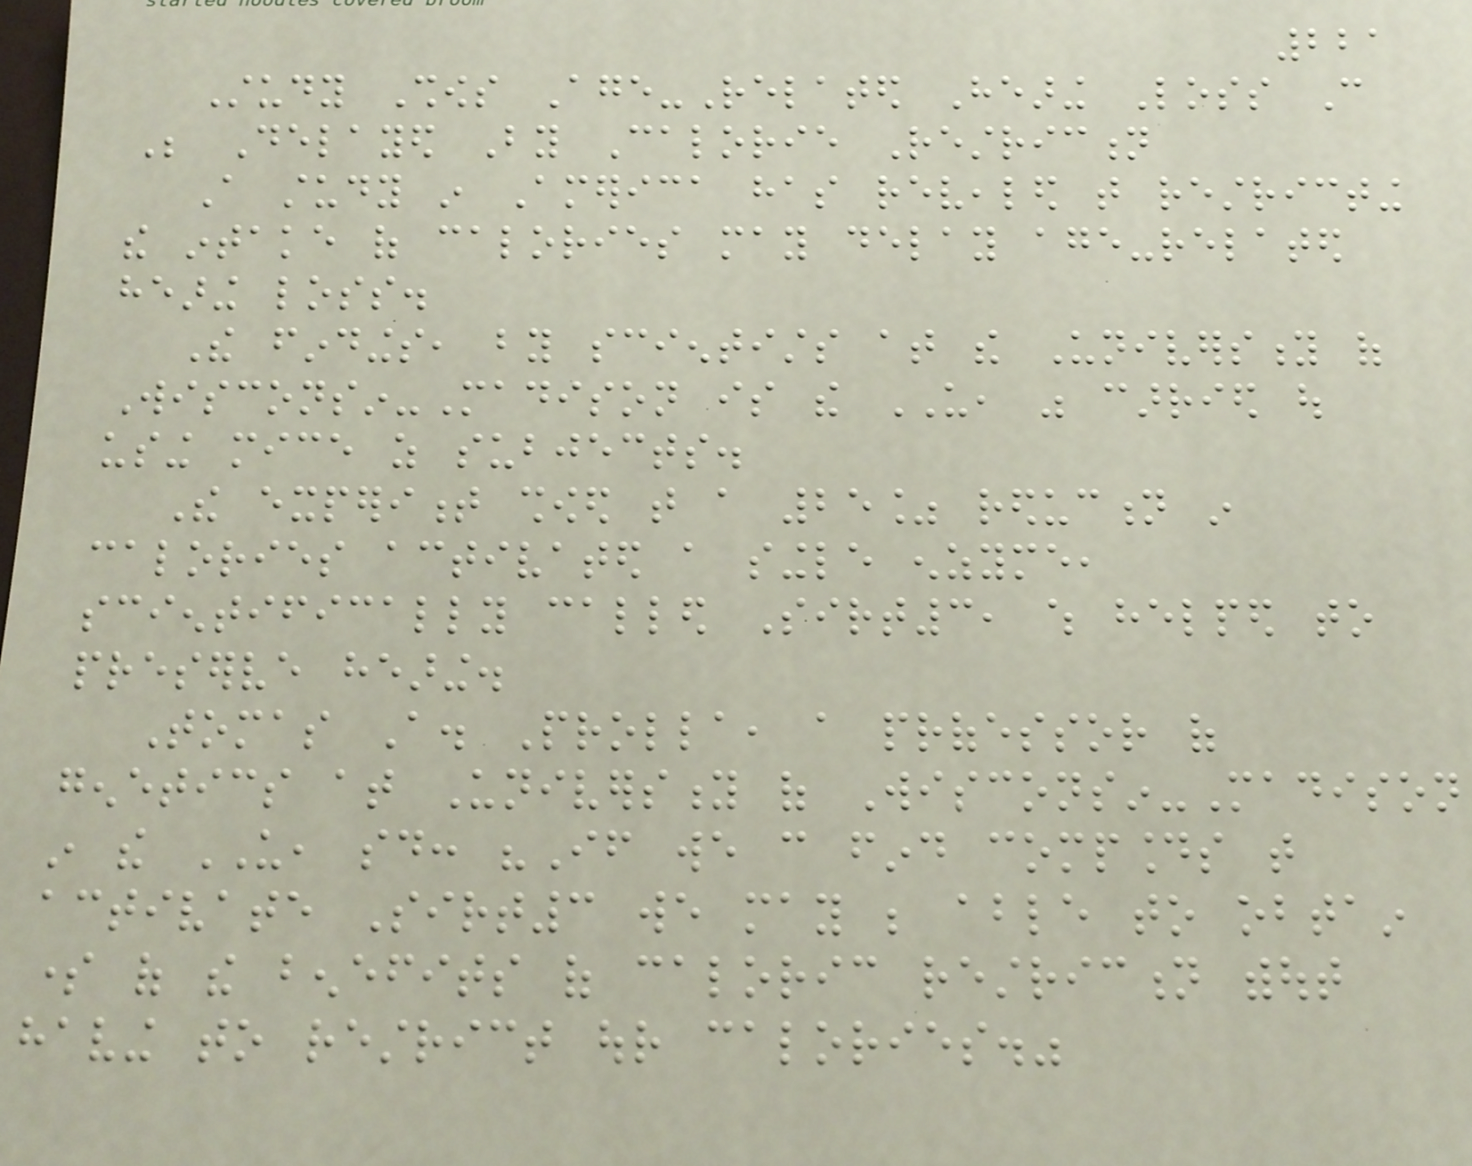221
Study Shows Age-Related Hearing Loss Can
Be Delayed By Calorie Restriction
A study in America has revealed that restricting
the intake of calories may delay age-related
hearing loss.
The findings, by scientists at the University of
Wisconsin-Madison is the US, was carried out
using mice as subjects.
The experiment showed that a 25% reduction in
calories activated a single enzyme,
scientifically called Sirt3, which helped to
preserve hearing.
Tomas A. Prolla, a professor of
genetics at University of Wisconsin-Madison
in the US, said: "If we can find compounds that
activate Sirt3 we may be able to obtain
some of the benefits of caloric restriction without
having to restrict our calories."
